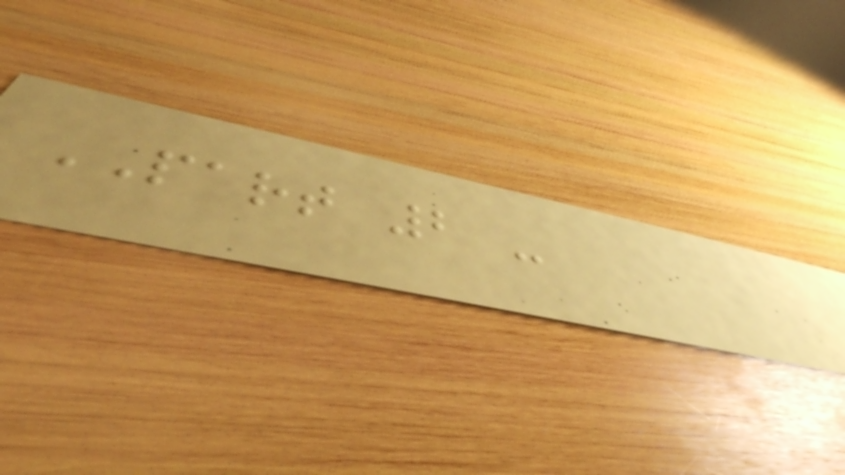PART 2 -
